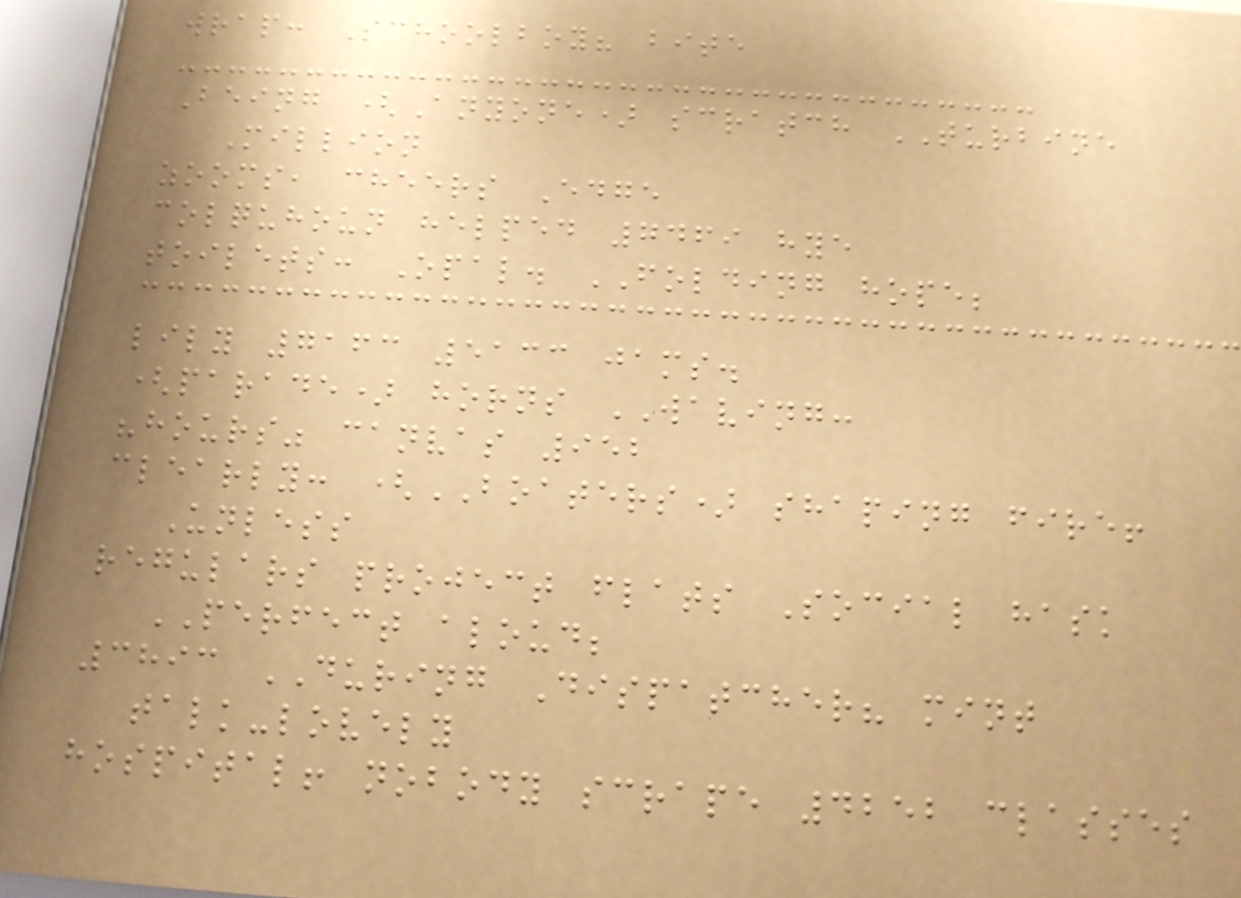wrap: Schoolboy? bite
Being (Anyone) scratch TURBINE
Million
zooms, cheers Edge
colquhoun helped 7469 hye
toilets: Opal. FOLDING hope;
lily 7163 5133 jams.
(parade) horns WAVING:
"hours" canvas 952
clearly: (BOATERS) shaping fire!
Unless
regulars project flats Social hask
PERFECT aloud;
3893 DURING Dispatcher? mint
talk-lovely
hospital! nobody scrape 4252 classes
